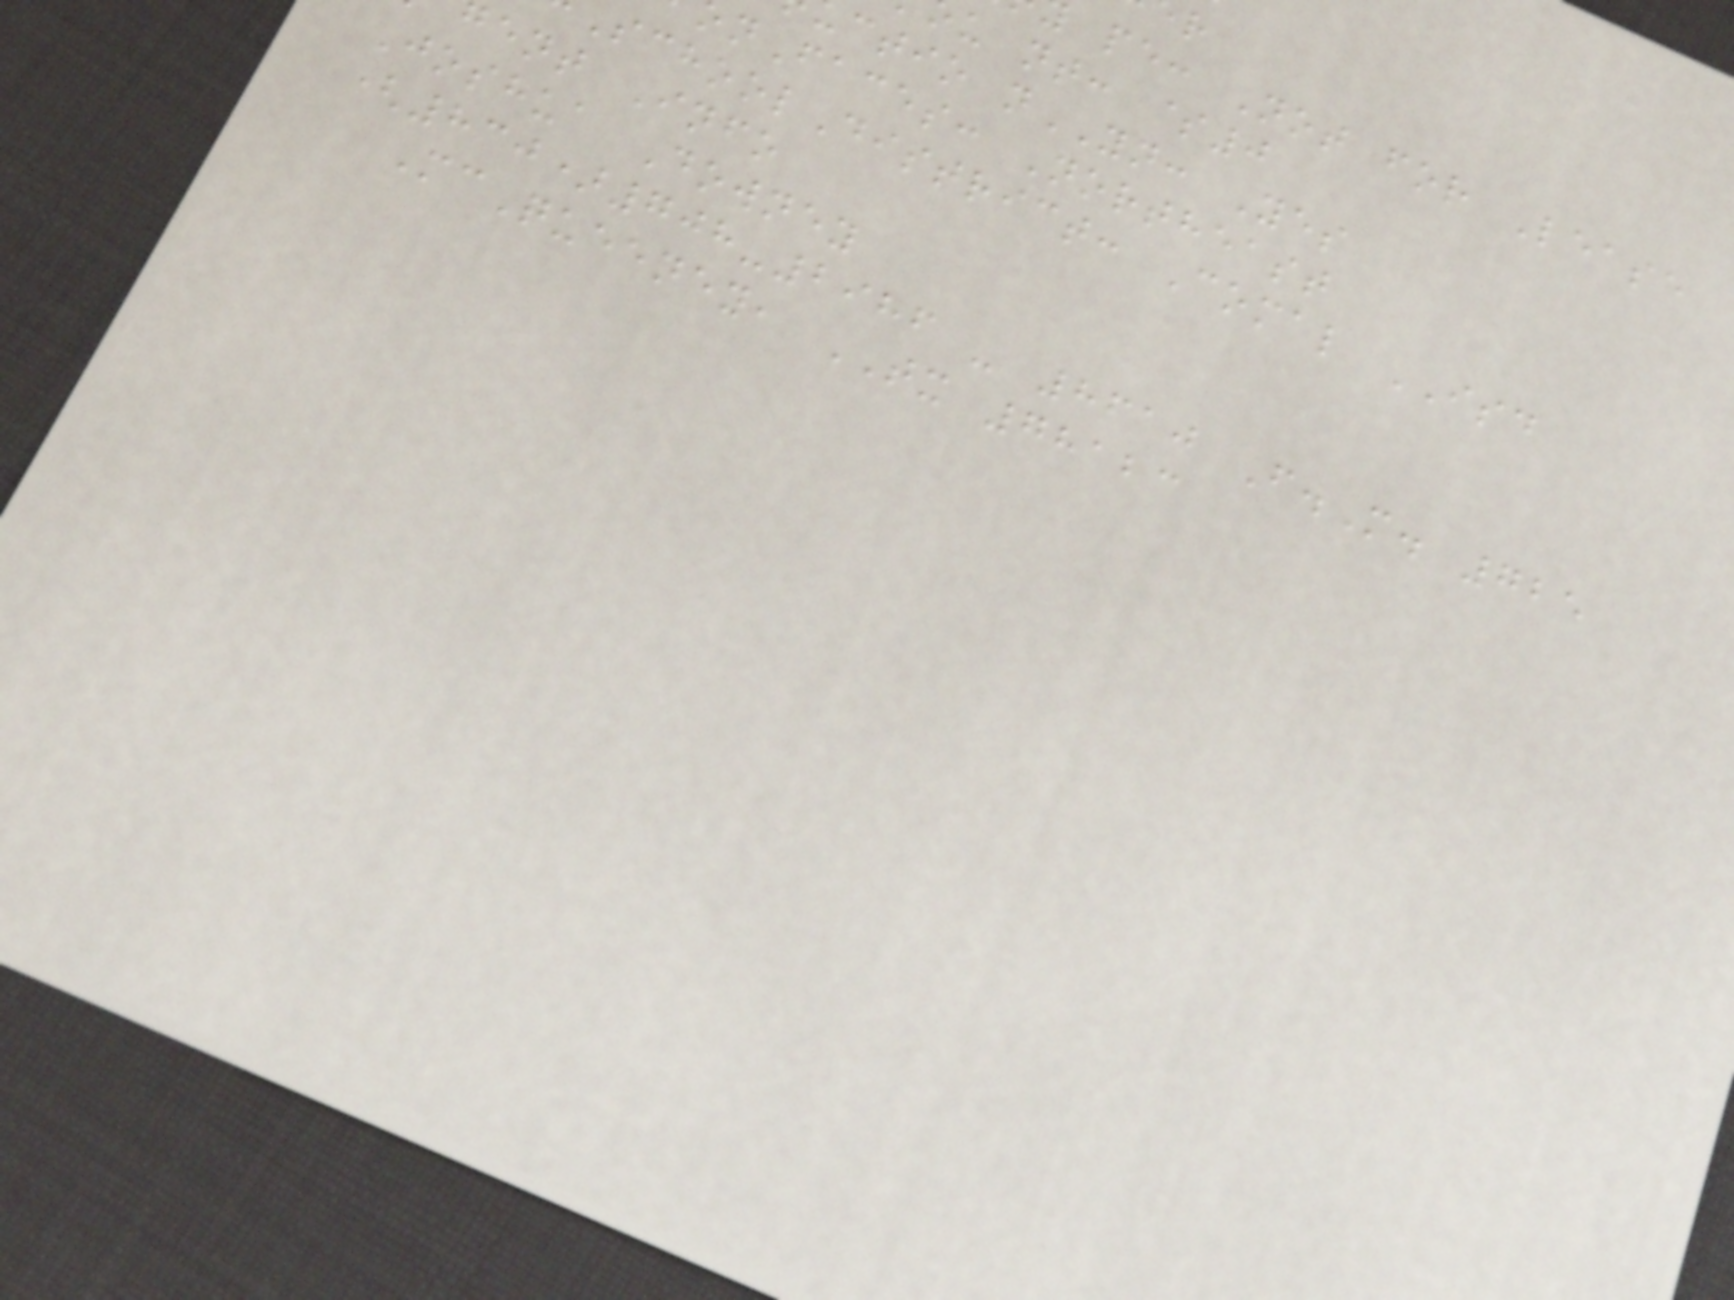pe: Not for Lease
u nt: $0
ctio nYN: Yes
nFaces: Northeast
choolDistrict: Comal ISD
ent Info
Joshua Downey
(830)708-2986 - 8610 F.M. 725
McQueeney, TX 78123
